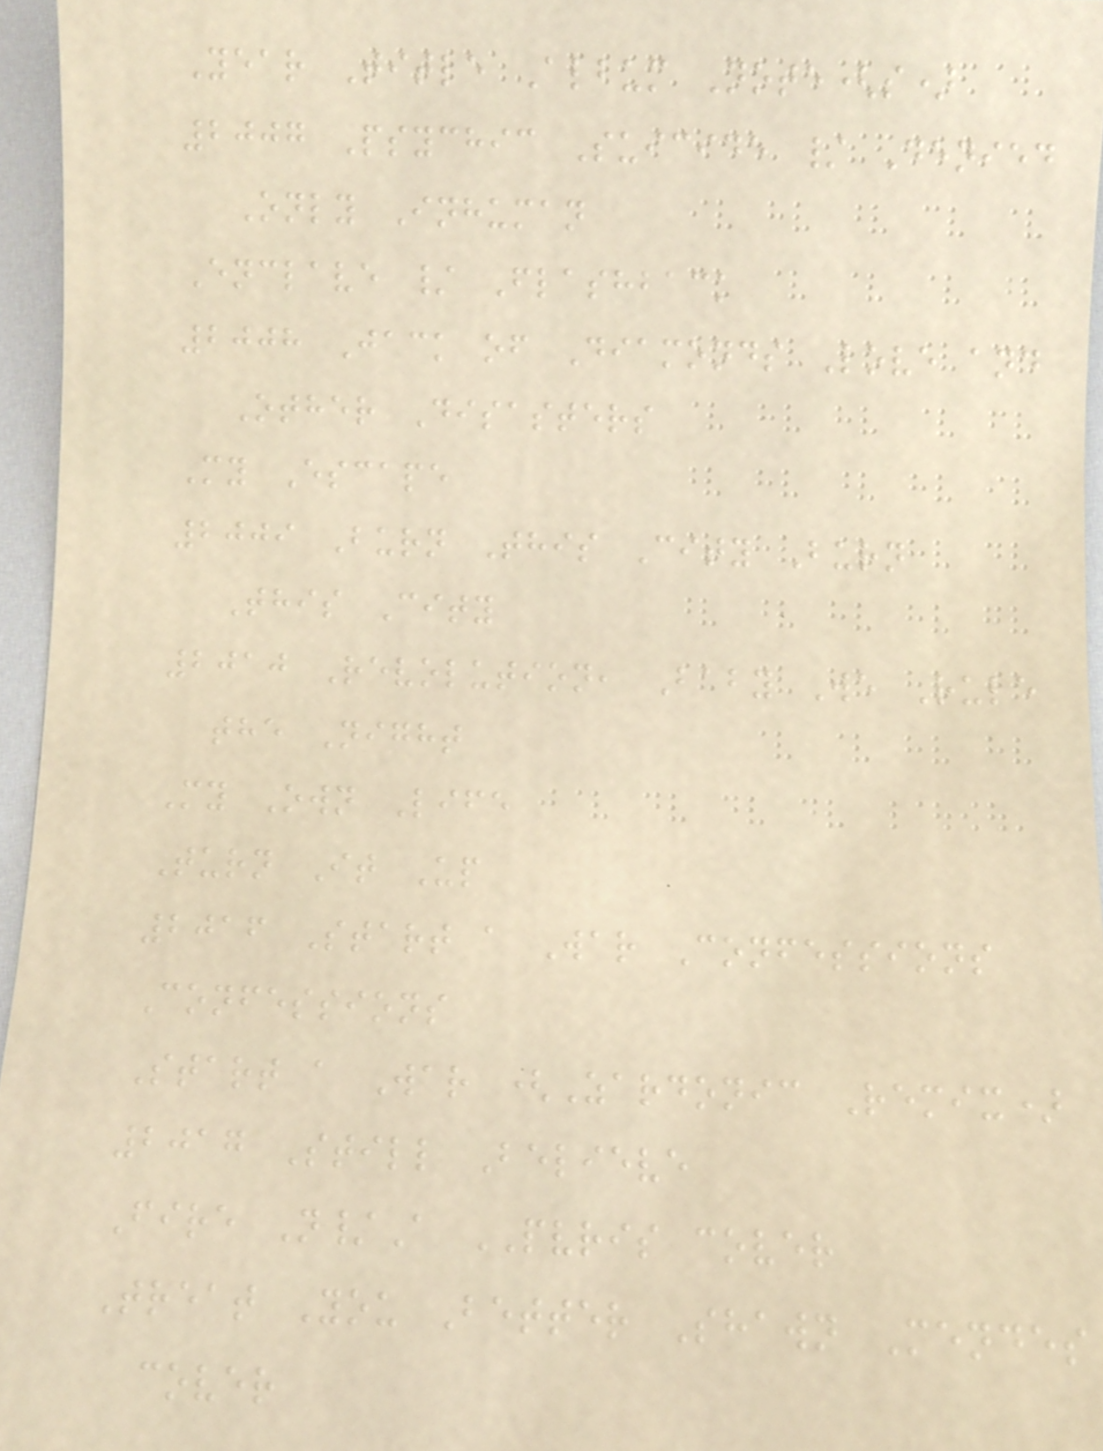Year Title Album Note(s)
2007 Psychic Suicide / Denied
Only Inhuman
Enclave / Flashback
2008 Jack of Diamonds Love and
Other Disasters
My Escape
2009 Burn This City Burn
This City
2010 Revolution, Baby We Rule
the Night
My Own Life
Turn It Up
2016 Start a War Confessions
Confessions
Start a War (Zardonic Remix)
2017 Still Believe
Fire N/A PVRIS cover
Treat You Better Shawn Mendes
cover
